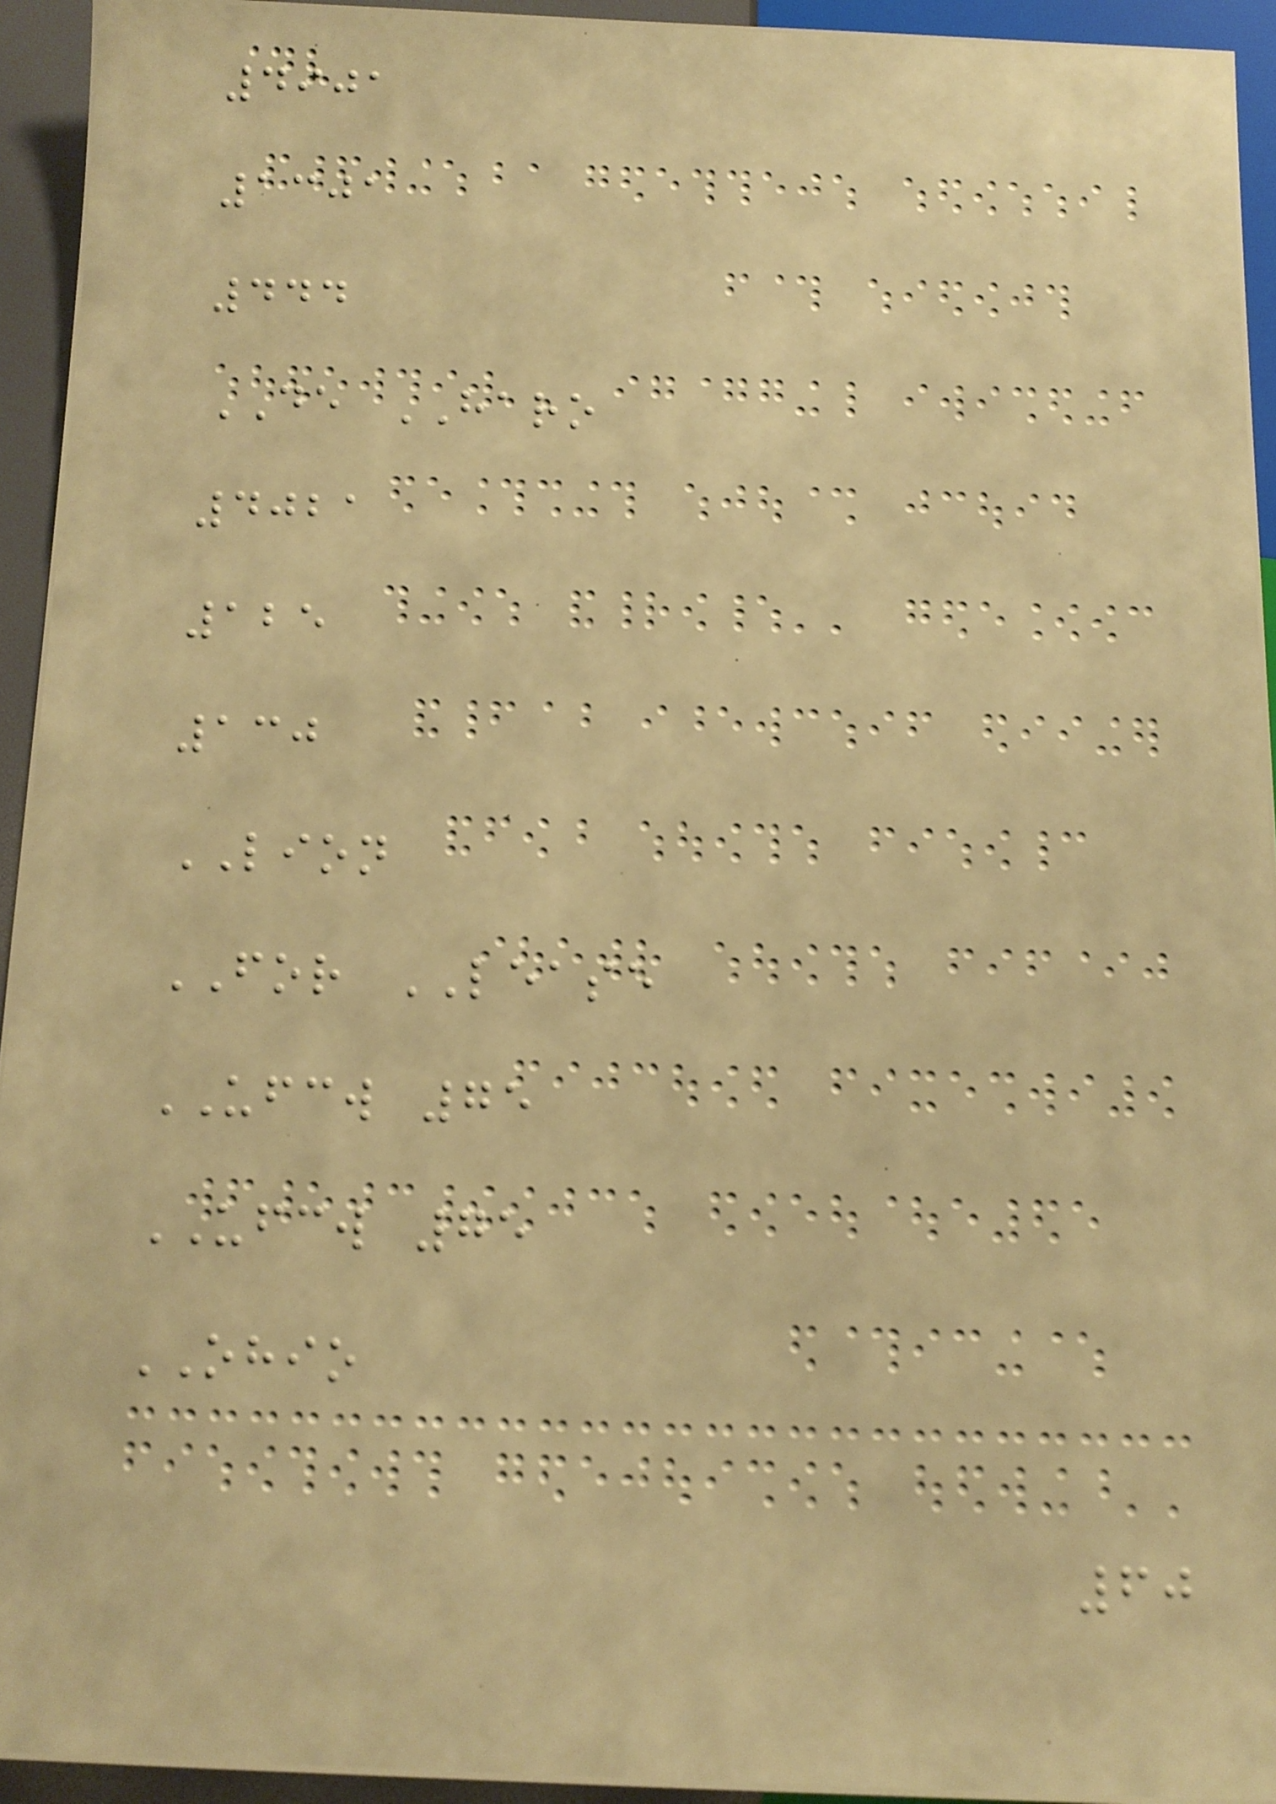4901
1301
444
DE HARO
4021
125
130
LION
FOR LEASE
UFCW 75
UFCW 75
OHIO
60
